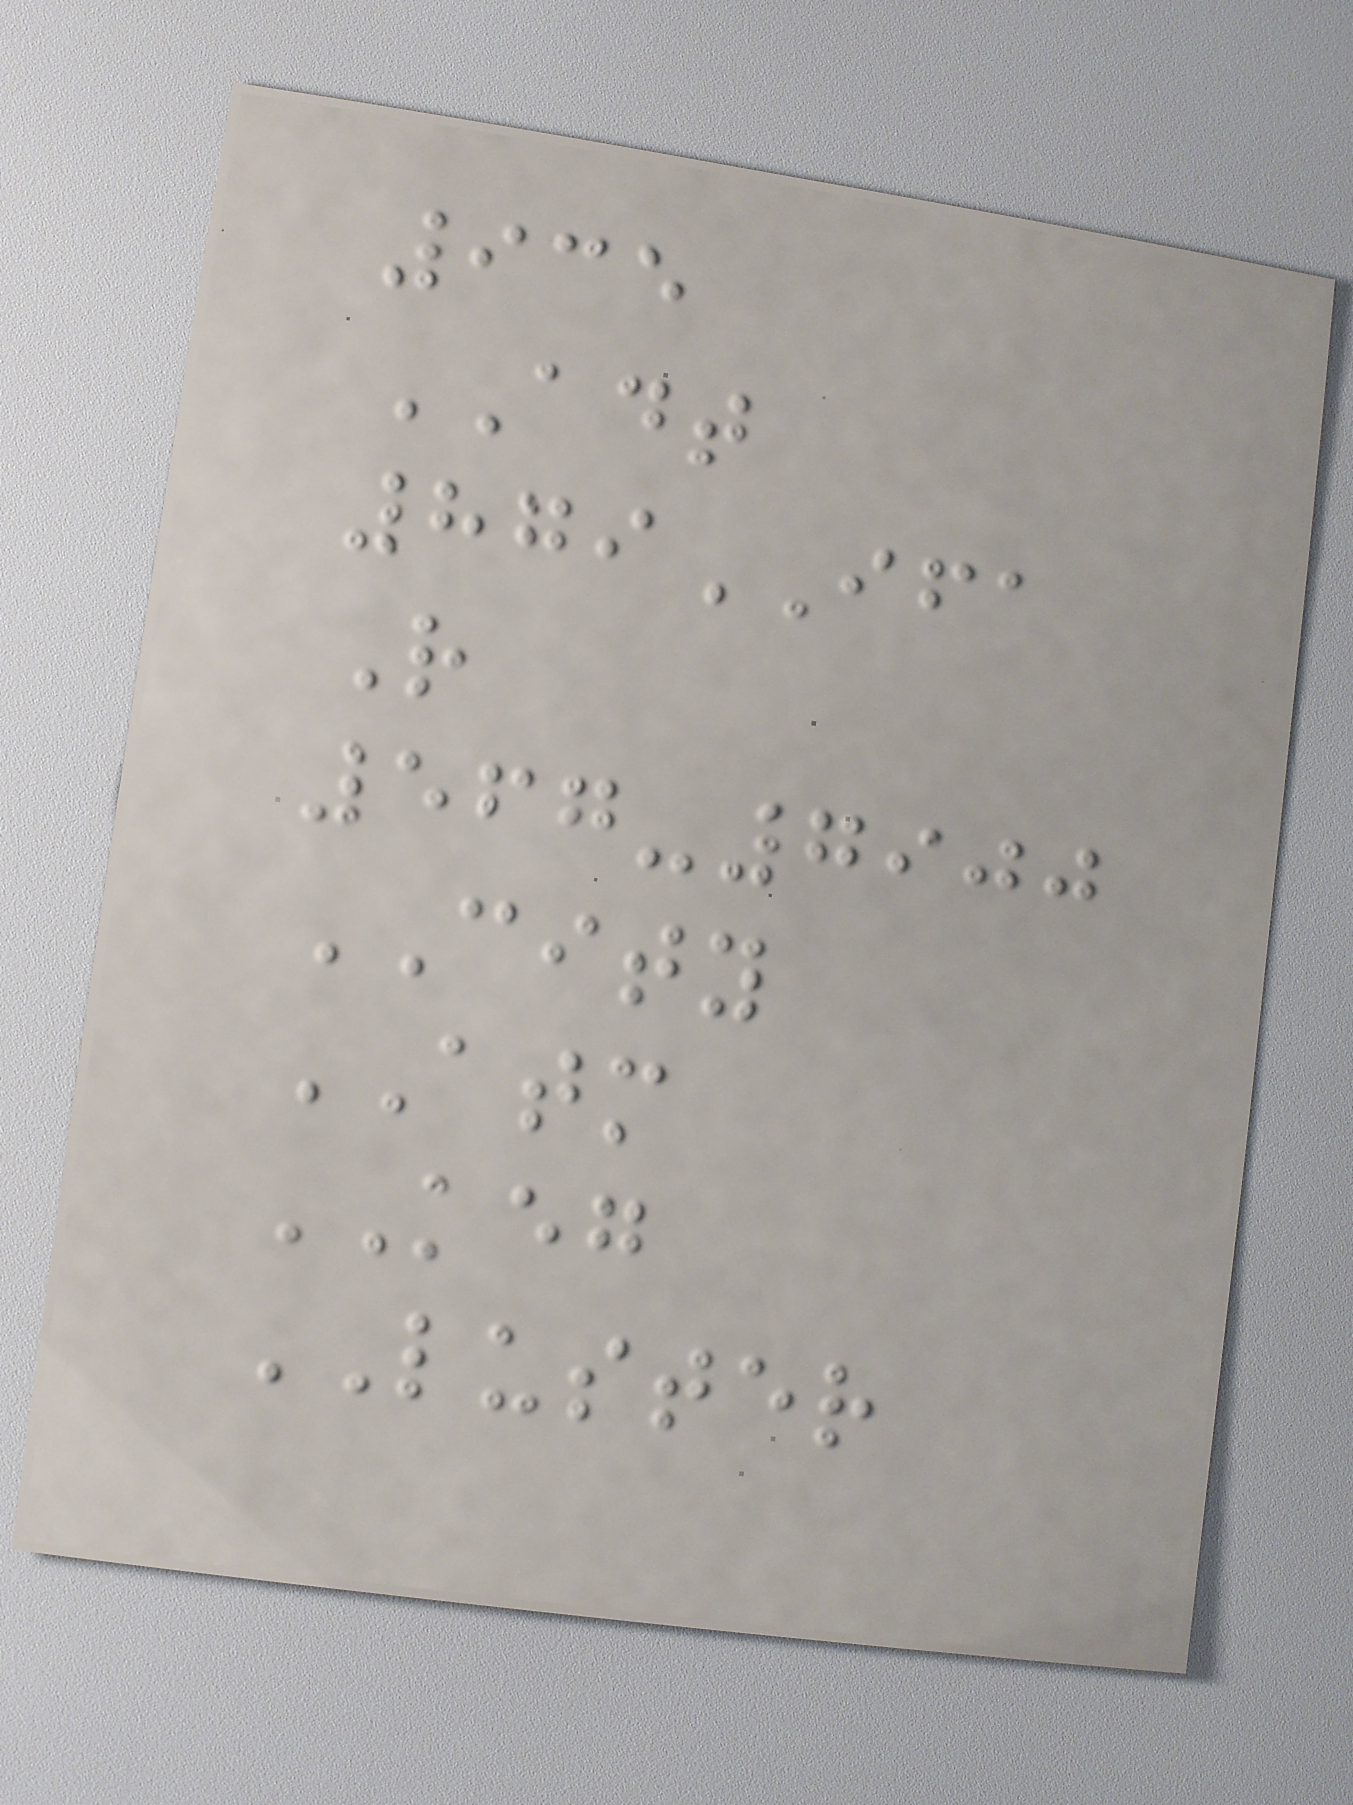935
ADT
879IFA
R
567-7900
CITY
ATM
KEG
LUSTER
